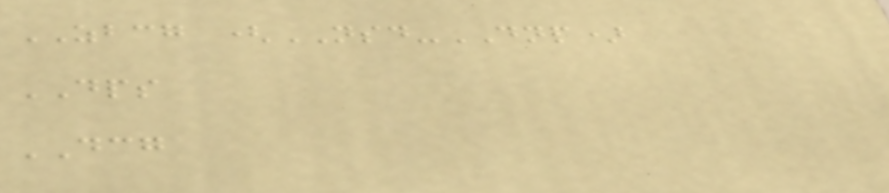ZBCG (NSD-DNP)
DPS
DCG
